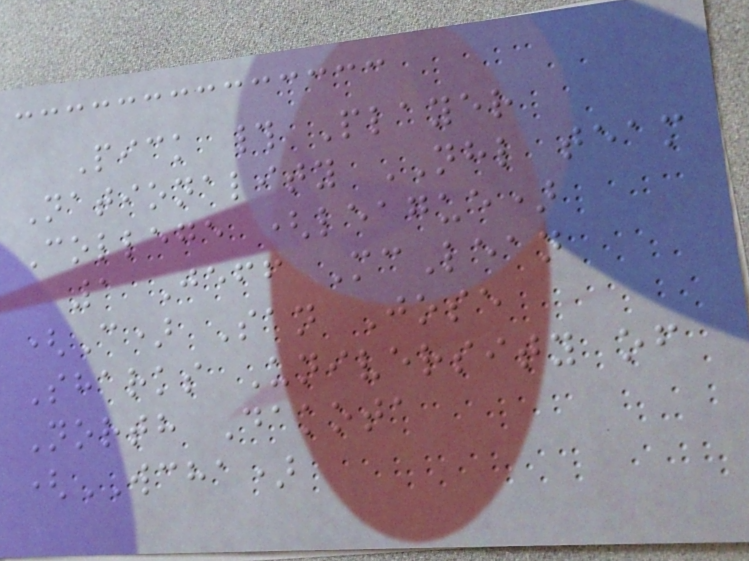Pick # Player
Nationality NHL team
College (league)
1 Jeff McLean
(C) San Jose
Sharks University of
North Dakota
(WCHA)
